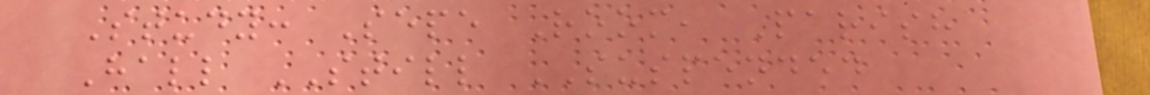Study: Sepe Room, Parish
Hall STILL SUSPENDED
